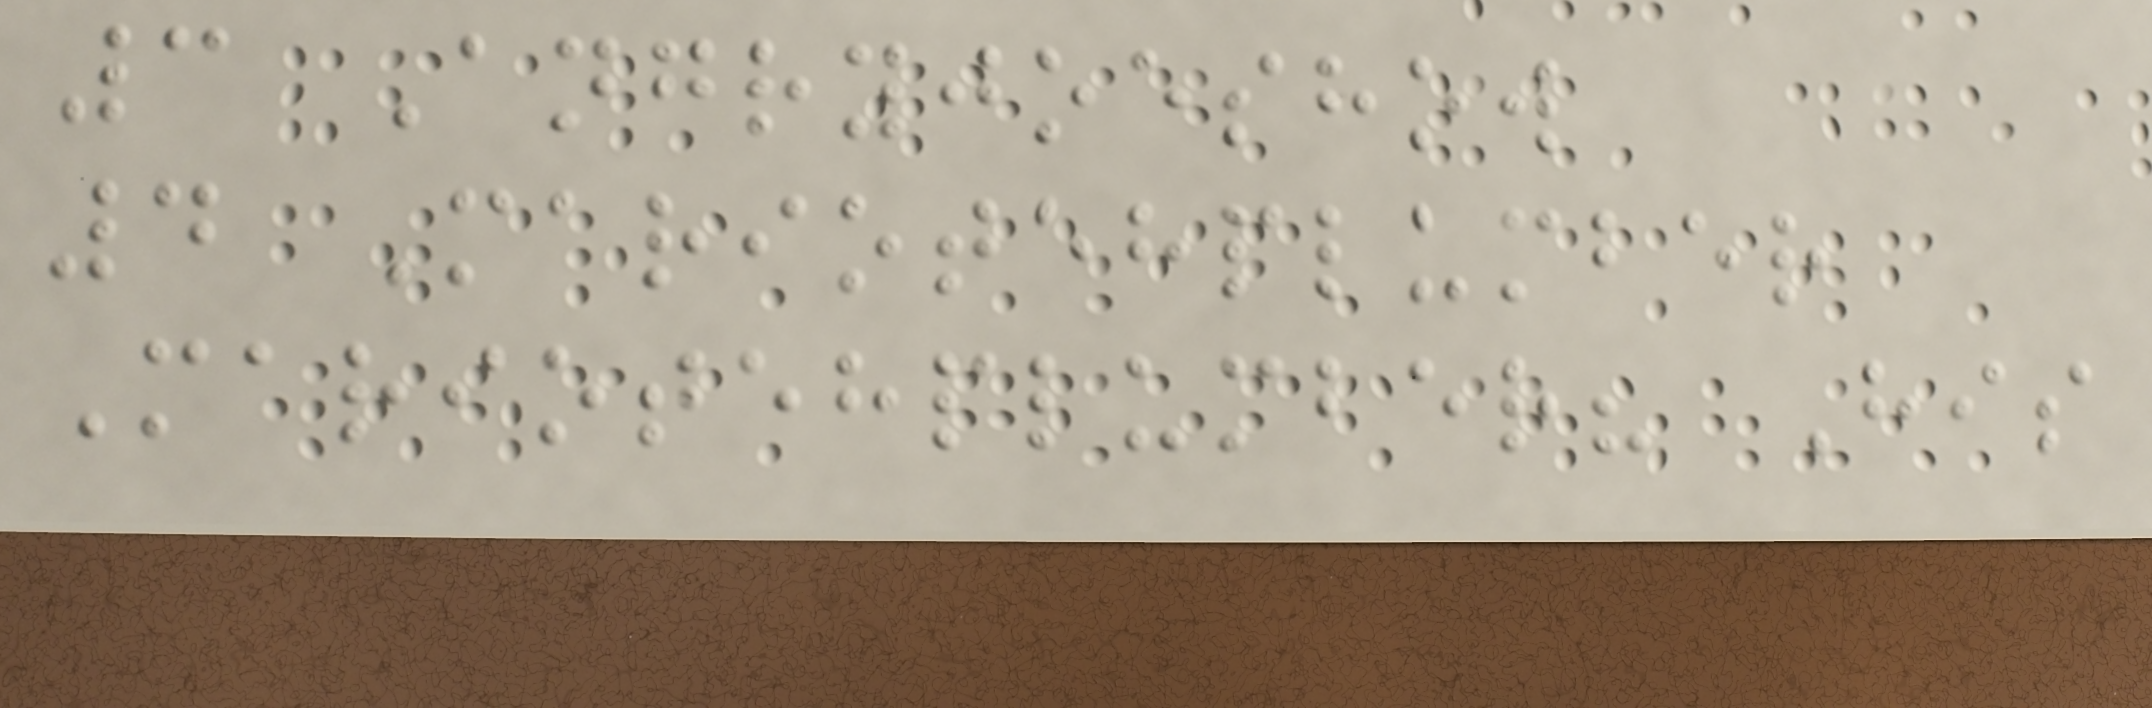3 Angryjoeshow
4 Mariotehplumber
Mariotehplumber? His
